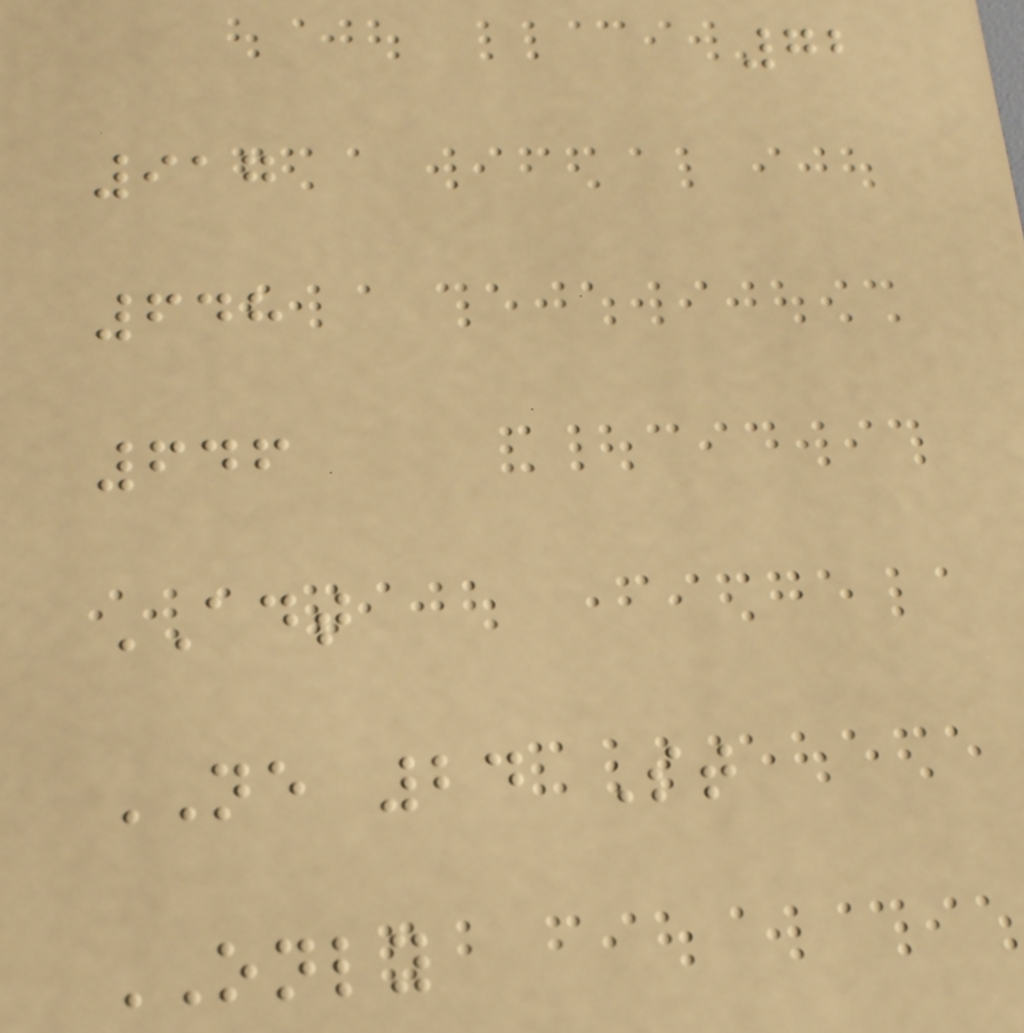72
917
648
646
ADT
NE 24 St
ONLY
